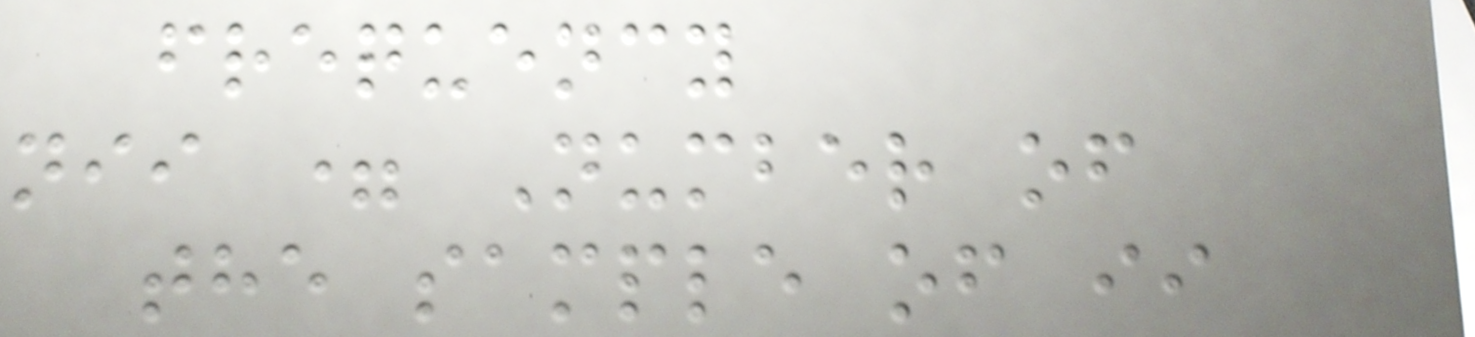frequency
nii = Number of
the sample of ii
